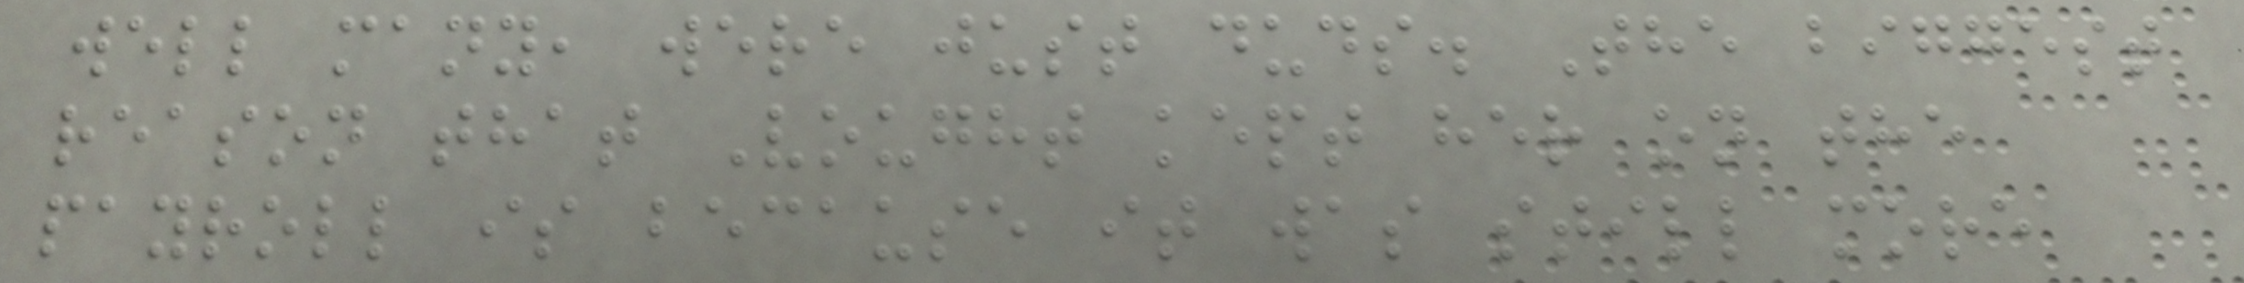well many, were just duds. The biggest
reason that Vought kept her on the
payroll is because it was still more
